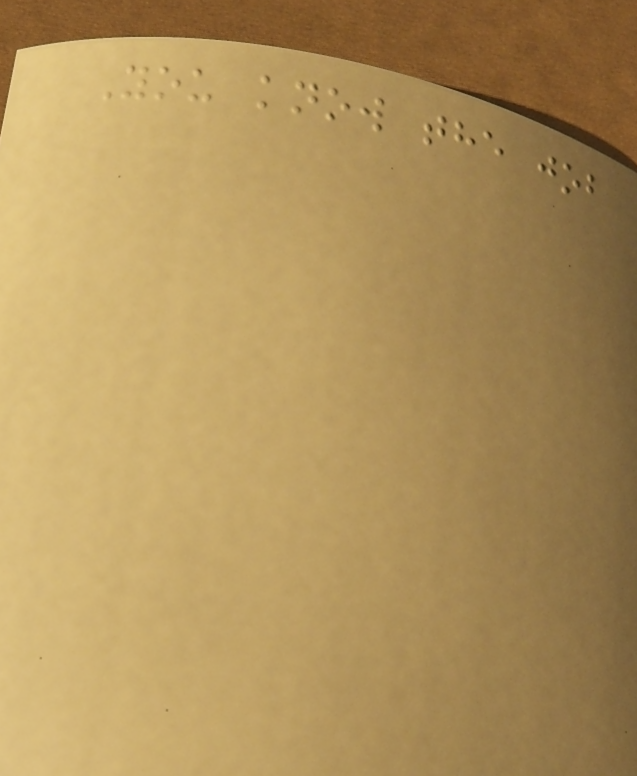You know the job
